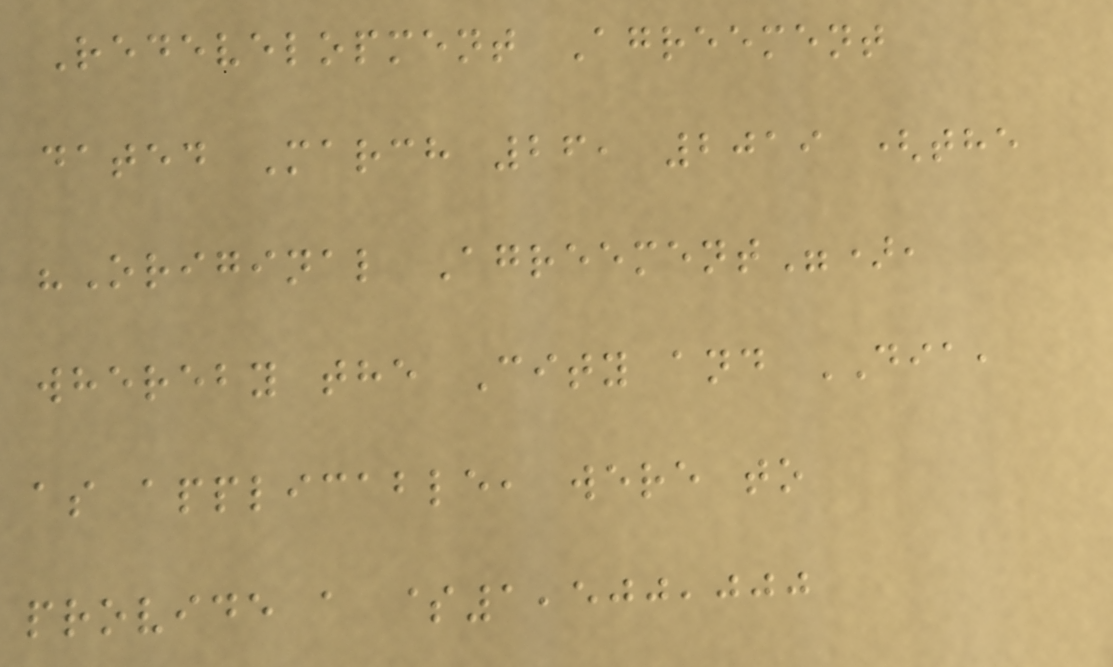Redevelopment Agreement
dated March 26, 2019 (the
"Original Agreement"),
whereby the City and DIA,
as applicable, were to
provide a $1,500,000
